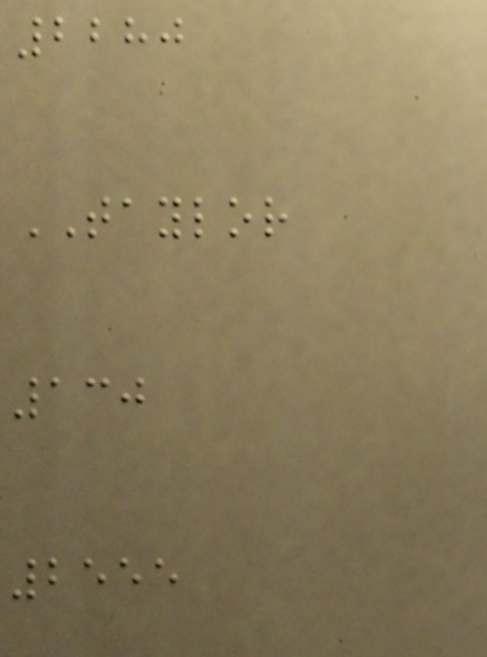2280
TAYLOR
130
2555
